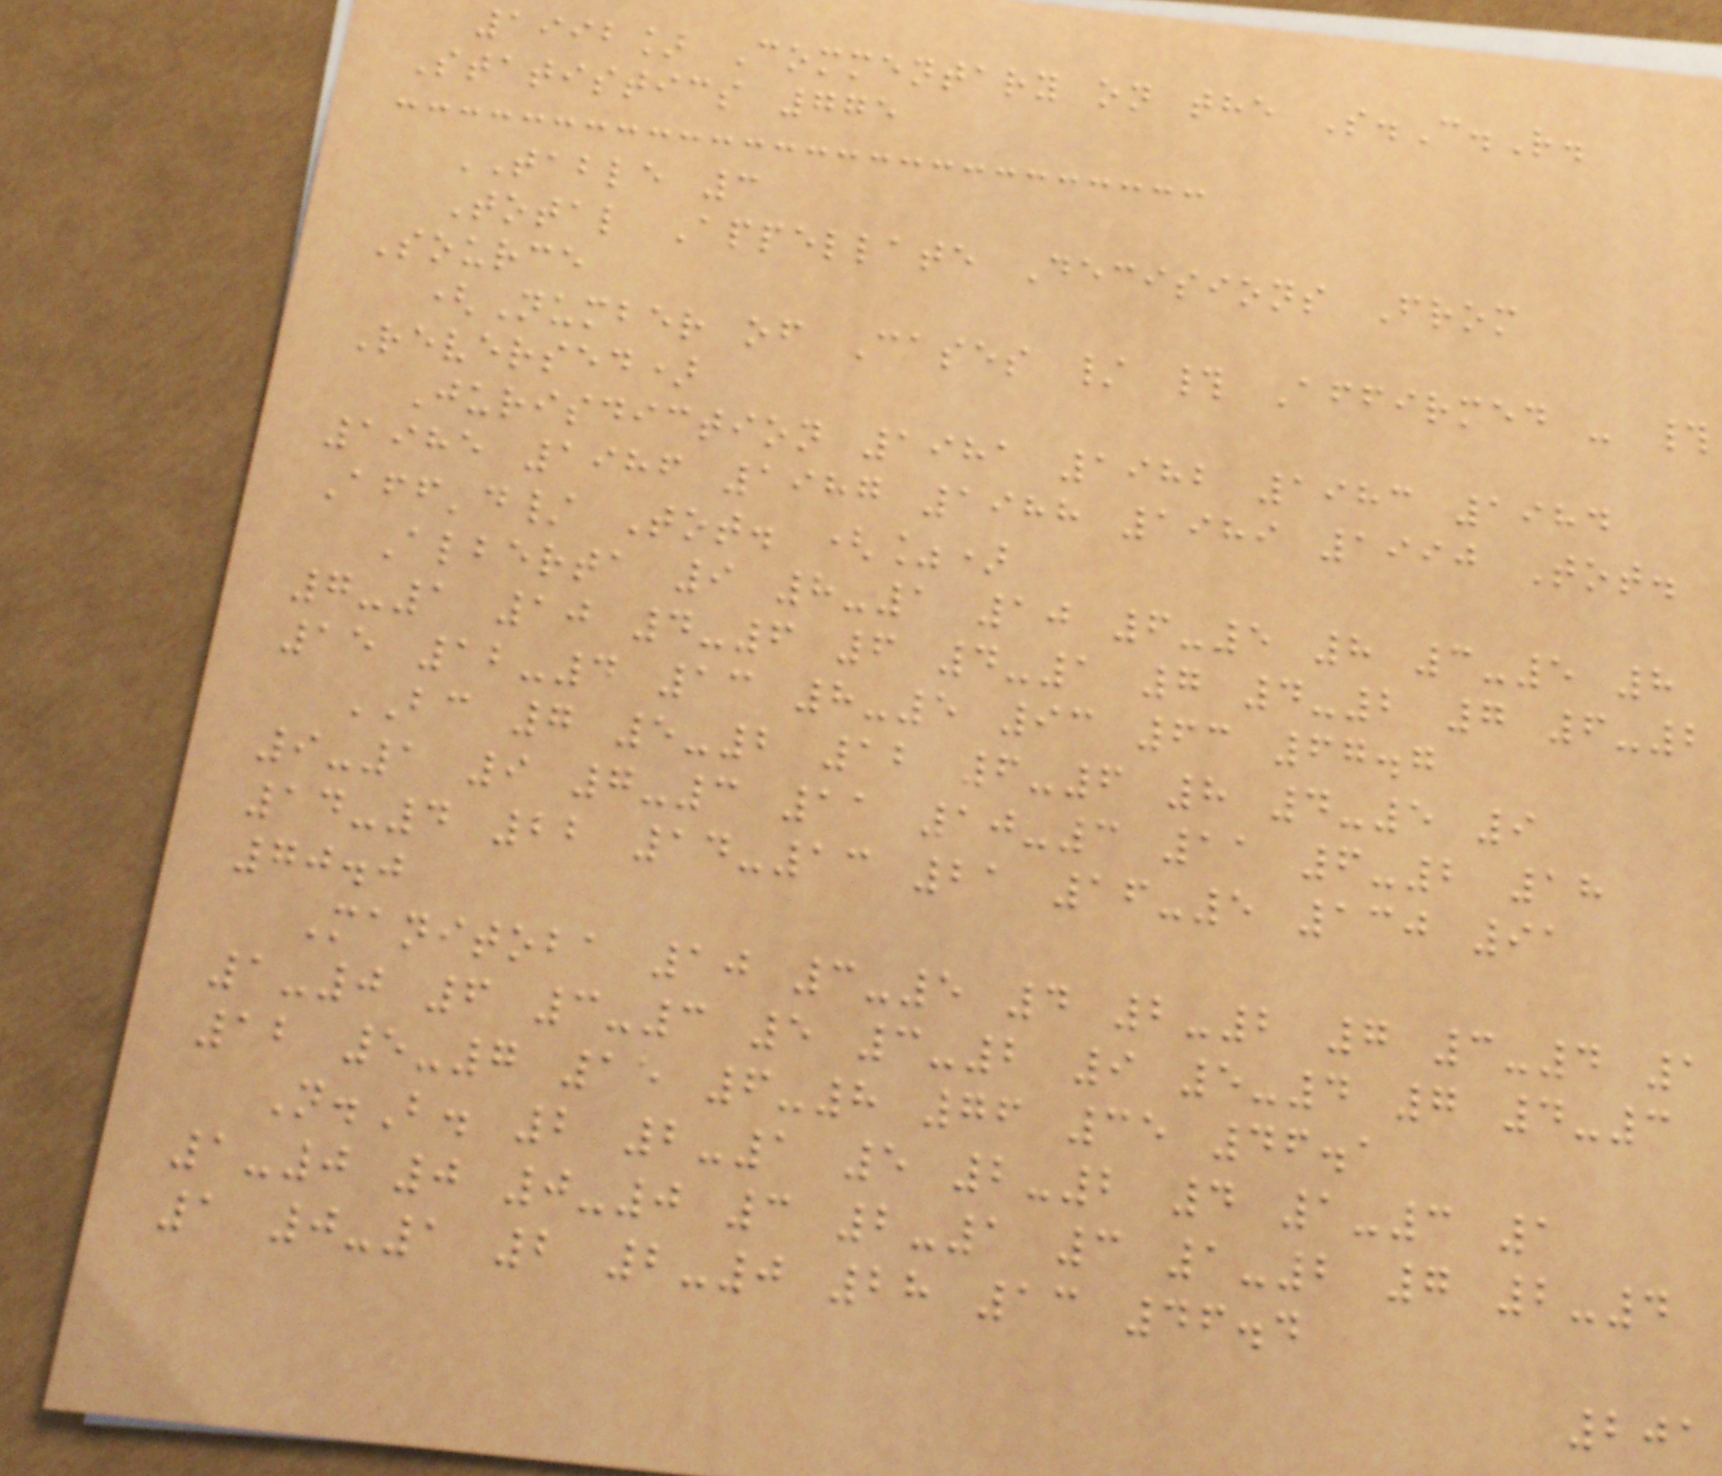1992] Commentary on the S.C.R.
Statistics 775
TABLE 3
Total Appellate Decisions From
Source
(Number of Cases / # Affirmed - #
Reversed)
Jurisdiction 1981 1982 1983 1984
1985 1986 1987 1988 1989 1990 Tot.
Aff'd/ Tot. (%)
Alberta 9 8-1 10 6-5 8 3-5 8
7-1 10 4-6 6 4-1 7 4-2 7 6-2
15 12-4 13 8-5 93 63 67.7
BC 7 5-2 12 6-6 8 4-5 9
9-1 9 7-3 11 10-3 11 6-2 18
14-4 22 14-13 21 16-5 130 91
70.0
Manitoba 10 3-5 4 2-2 7 3-4 1
1-0 6 3-3 5 3-2 9 5-4 7 4-3
12 5-7 15 6-8 76 35 46.1
N.B. 2 2-1 5 2-2 4 1-3 1
1-0 0 0-0 3 2-1 3 1-2 7 2-4
1 0-1 2 2-0 28 13 46.4
201
